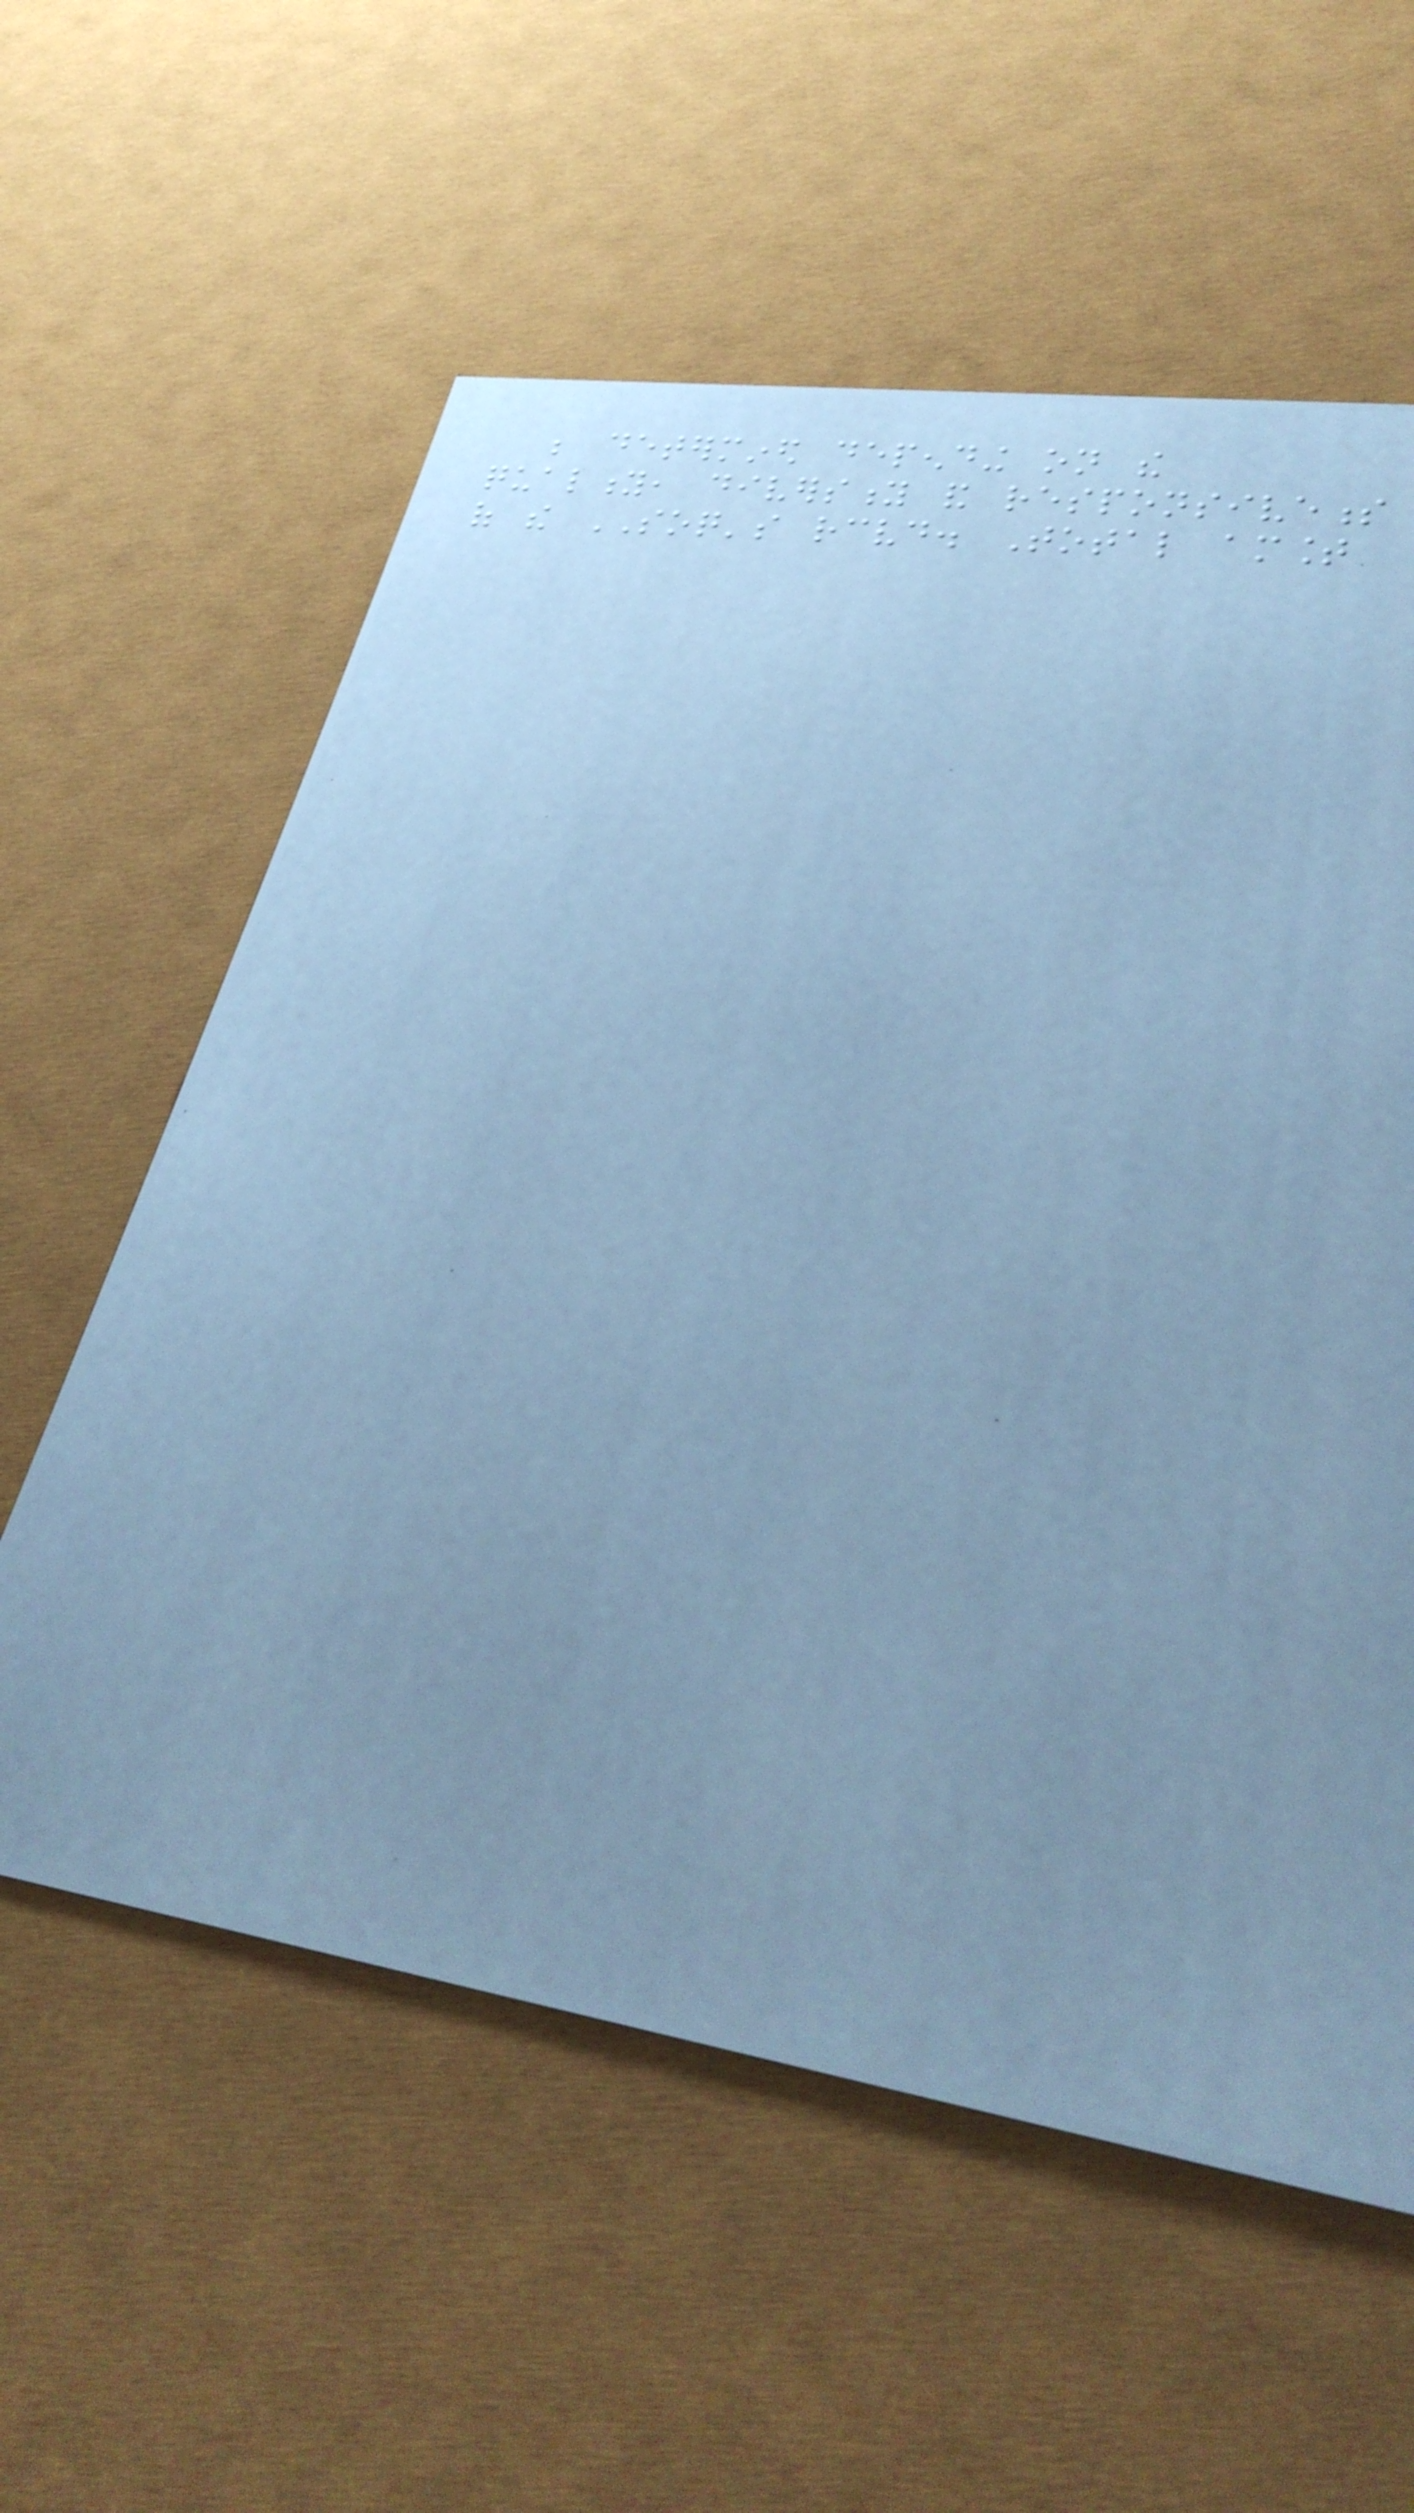be determined depending on the
quality, diversity and responsiveness
of the SOQ's received. Total amount
